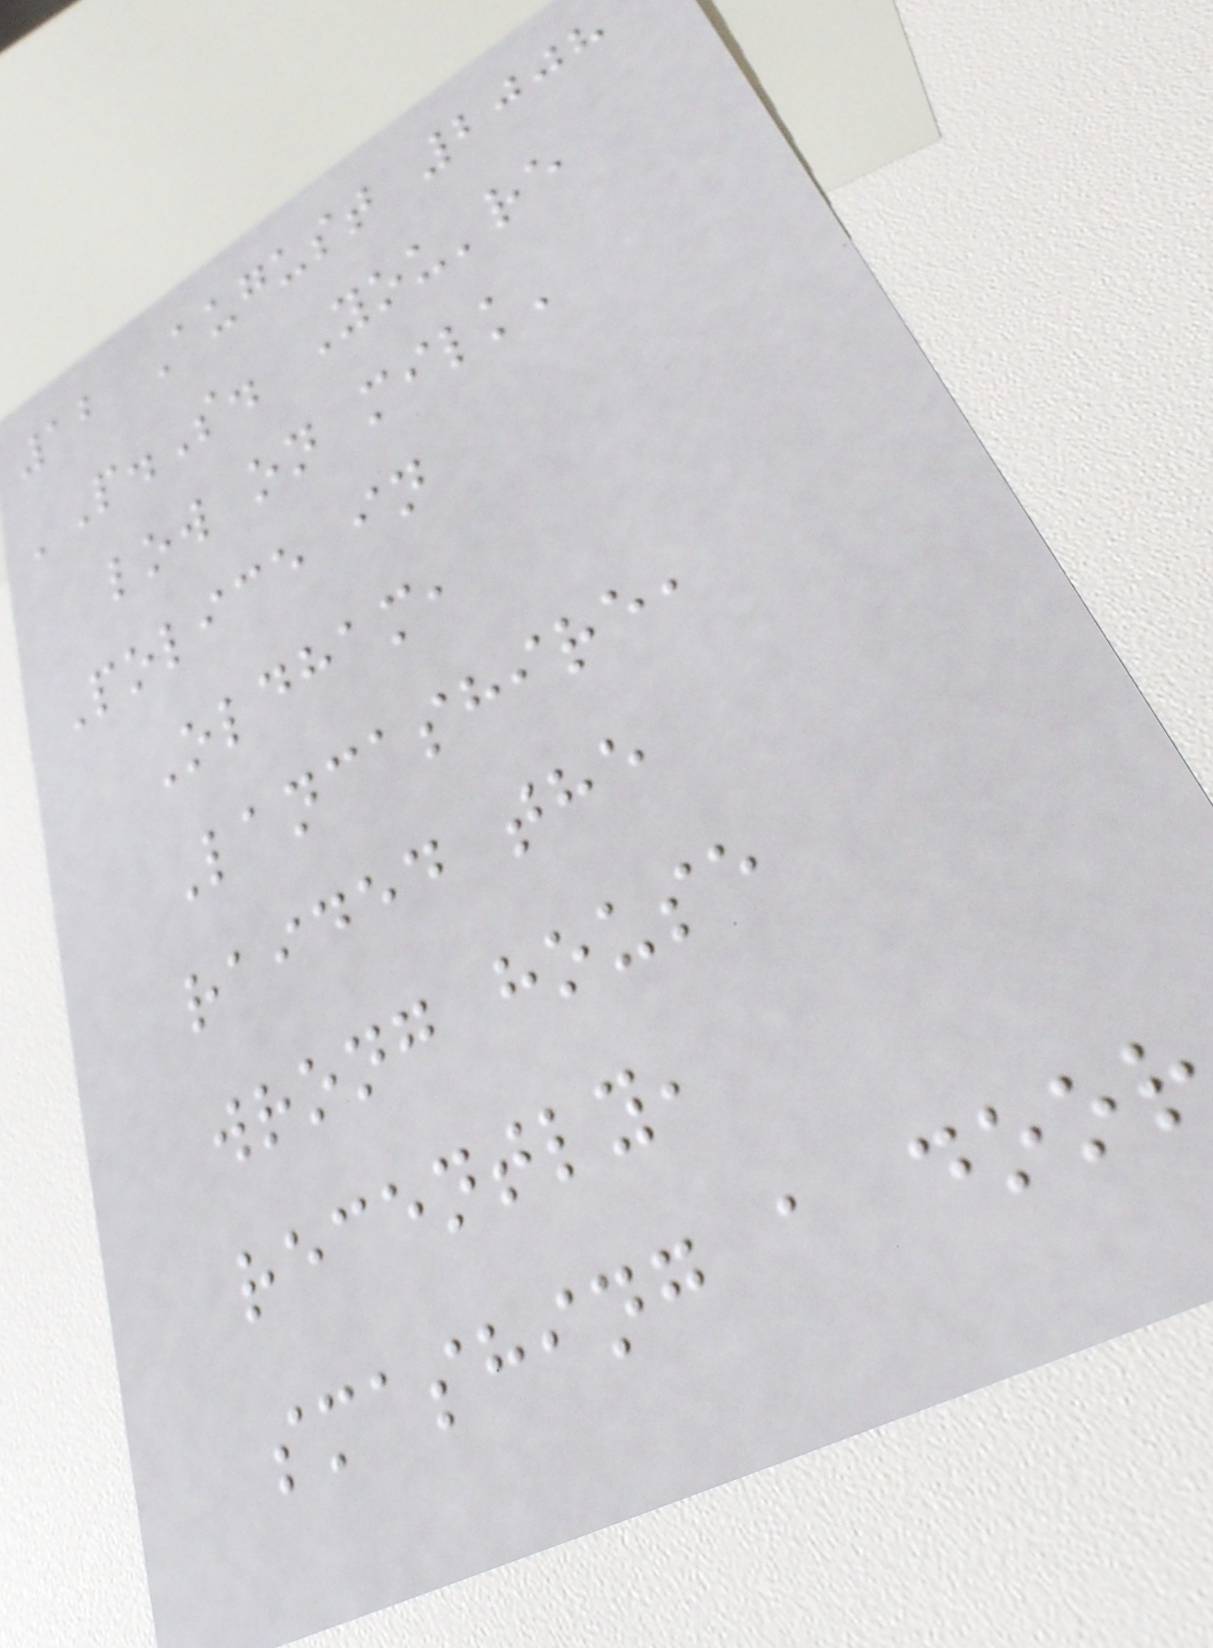12 August 2008
'P.S. You're
low on milk'
Police in
Oldham,
Lancashire,
raided the
wrong house
recently,
smashing a door
